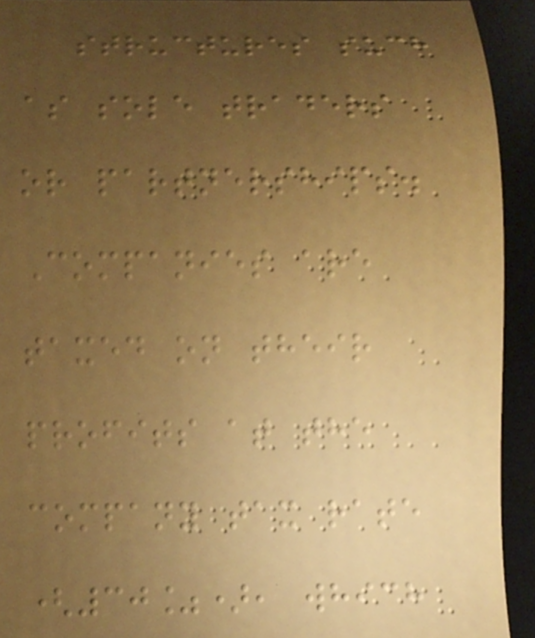structures such
as sole traders
or partnerships.
Companies are
taxed on their
profits at the
company tax rate
(30%), which
